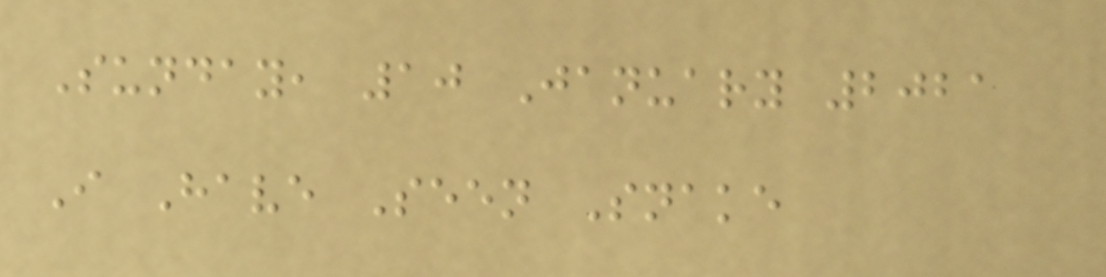Sunday, 10 January 2021
I Have Seen Snake
